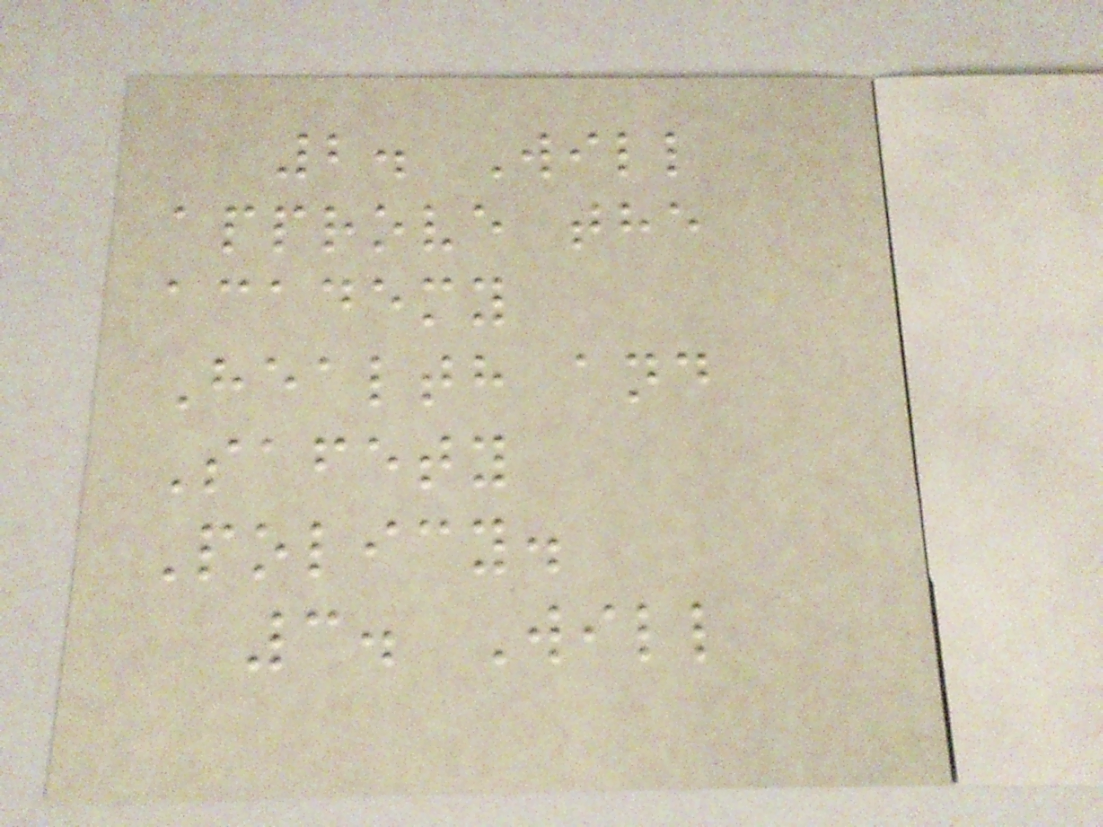2. Will
approve the
academy
Health and
Safety
Policy.
3. Will
